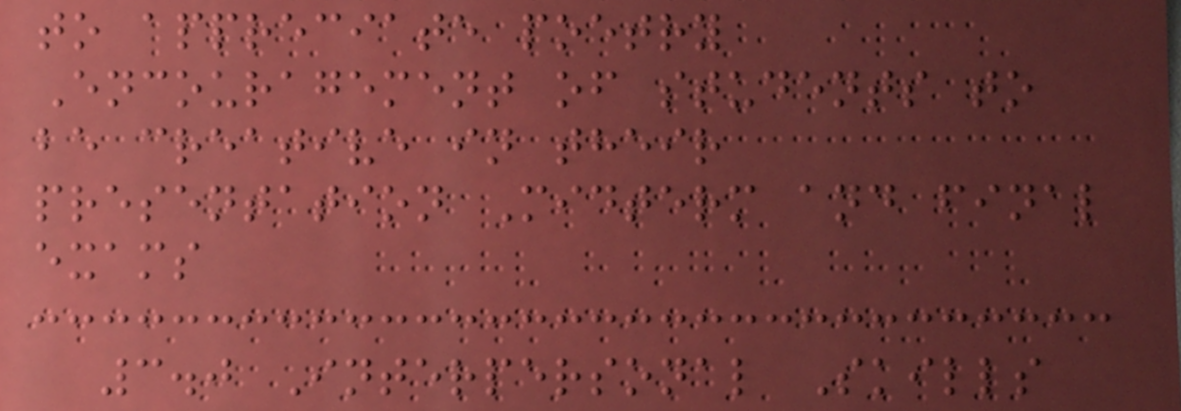to appreciate poetry
Encouragement of students to
be creative in their
presentation Midterm and final
exams
3.0 Interpersonal Skills
